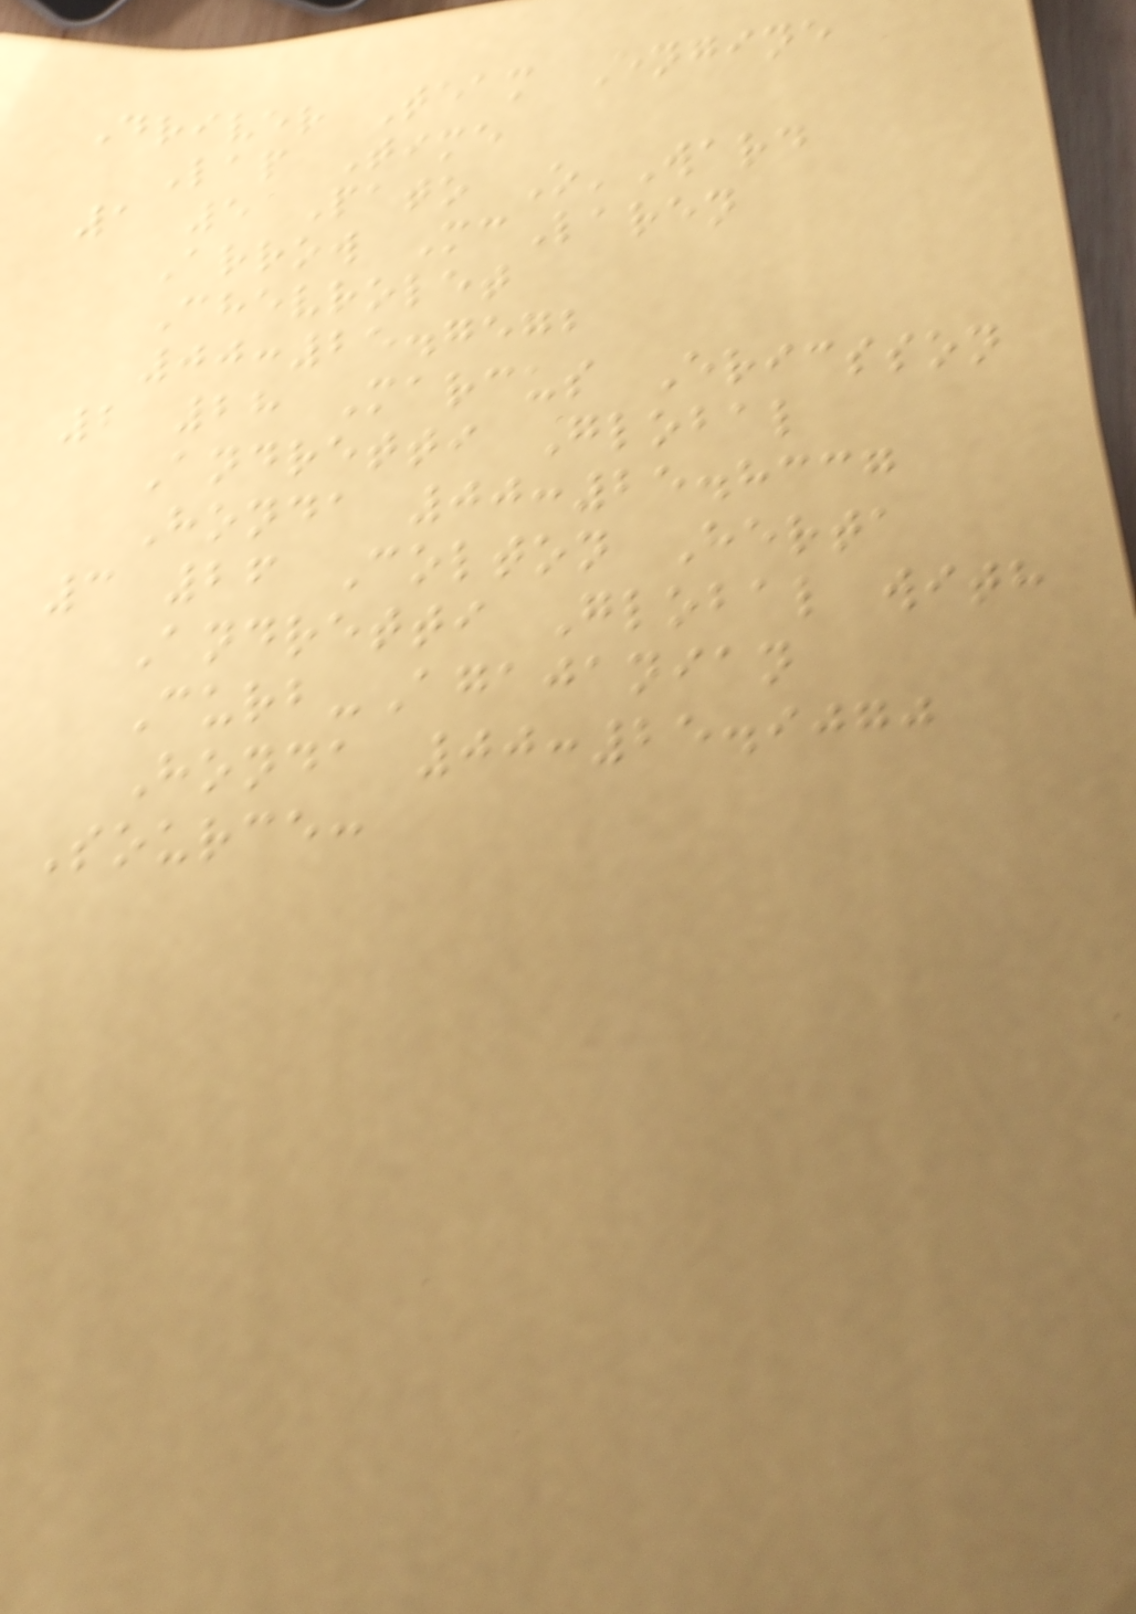Driver Team Engine
Lap Time
1 5 Pato O'Ward
Arrow McLaren
Chevrolet
00:25.7572
2 28 Marcus Ericsson
Andretti Global
Honda 00:25.8337
3 26 Colton Herta
Andretti Global with
Curb-Agajanian
Honda 00:25.9070
Source:
